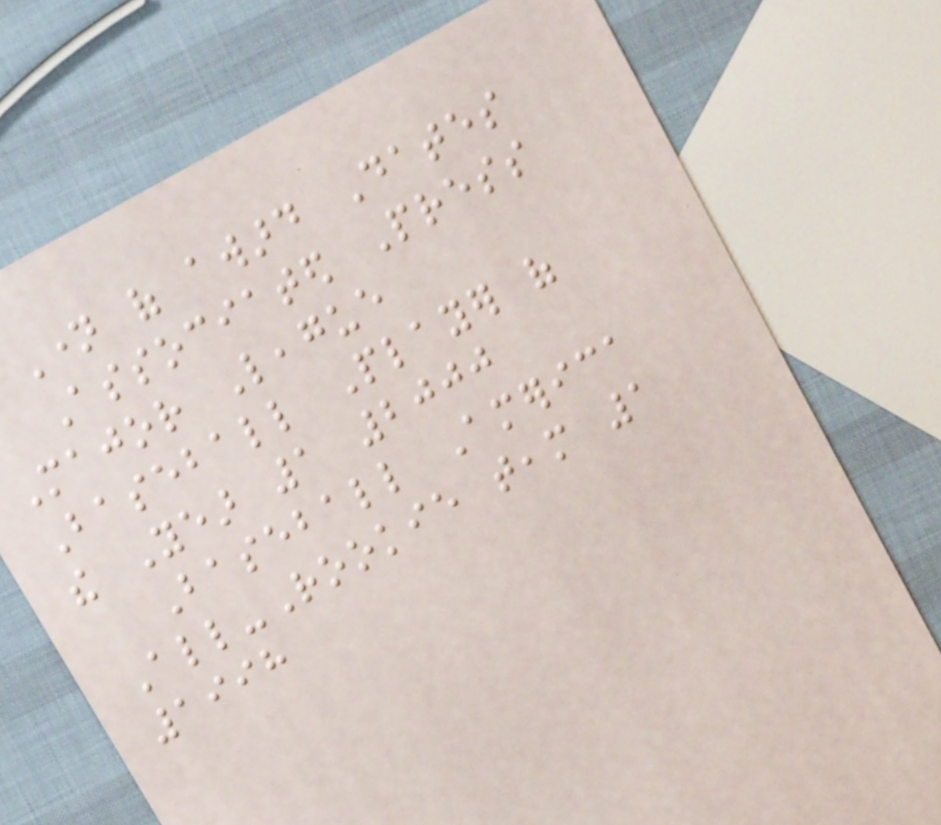Name of award Dates
Associated Press
Major League
Baseball Player of
the Year 1 2000
Baseball America
All-Rookie team 1
1998
